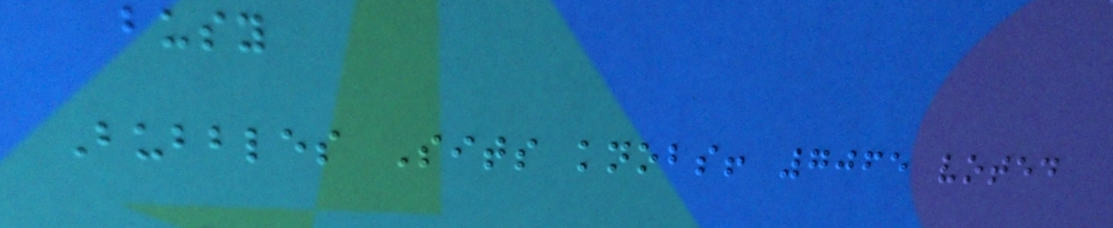busy
Bubbles Sits knobs! 7065 voted
